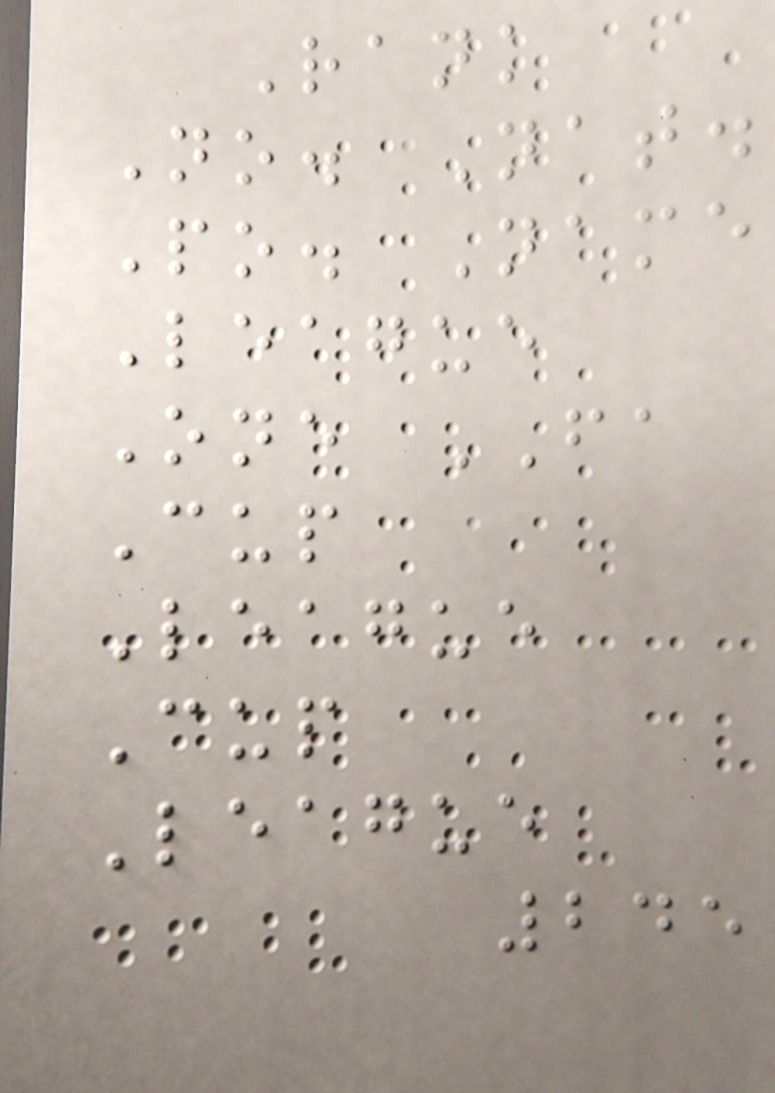Rank
No. Nat.
Po. Name
League
One FA
Cup
League
Cup
League
245
